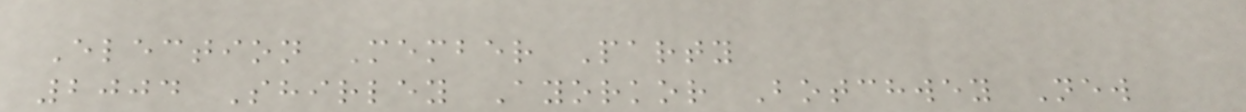Election Member Party
2004 Shirley Ayorkor Botchwey New
